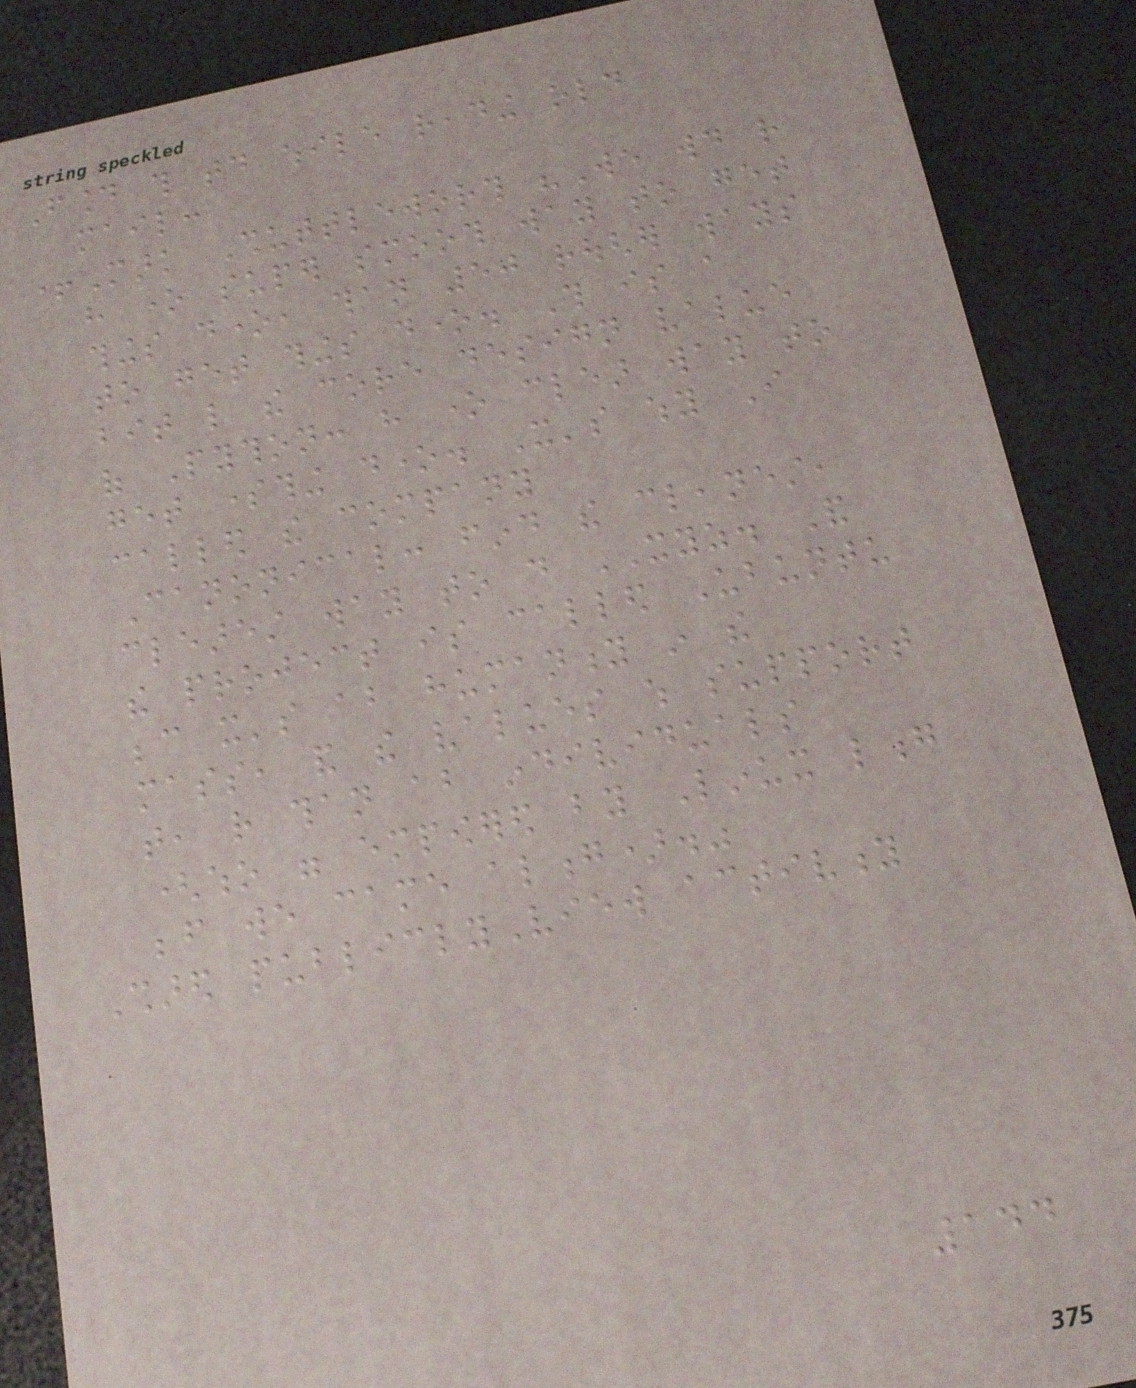Found this today while reading old
mail:
+Mark Shuttleworth "We would rather
have one super smooth way to get
things done, than 50 rougher ways
to get things done. This is a
bit like the core design value
of Python: have one clear way to
get something done. It's why I
called the company
Canonical: find the cleanest,
clearest way to do XYZ. And
the project is called Ubuntu
because it's about humanity in the
mass, and the values which support
that, rather than about individuals
(who were empowered by Linux long
before we came along)."
Shared publiclyView activity
144
